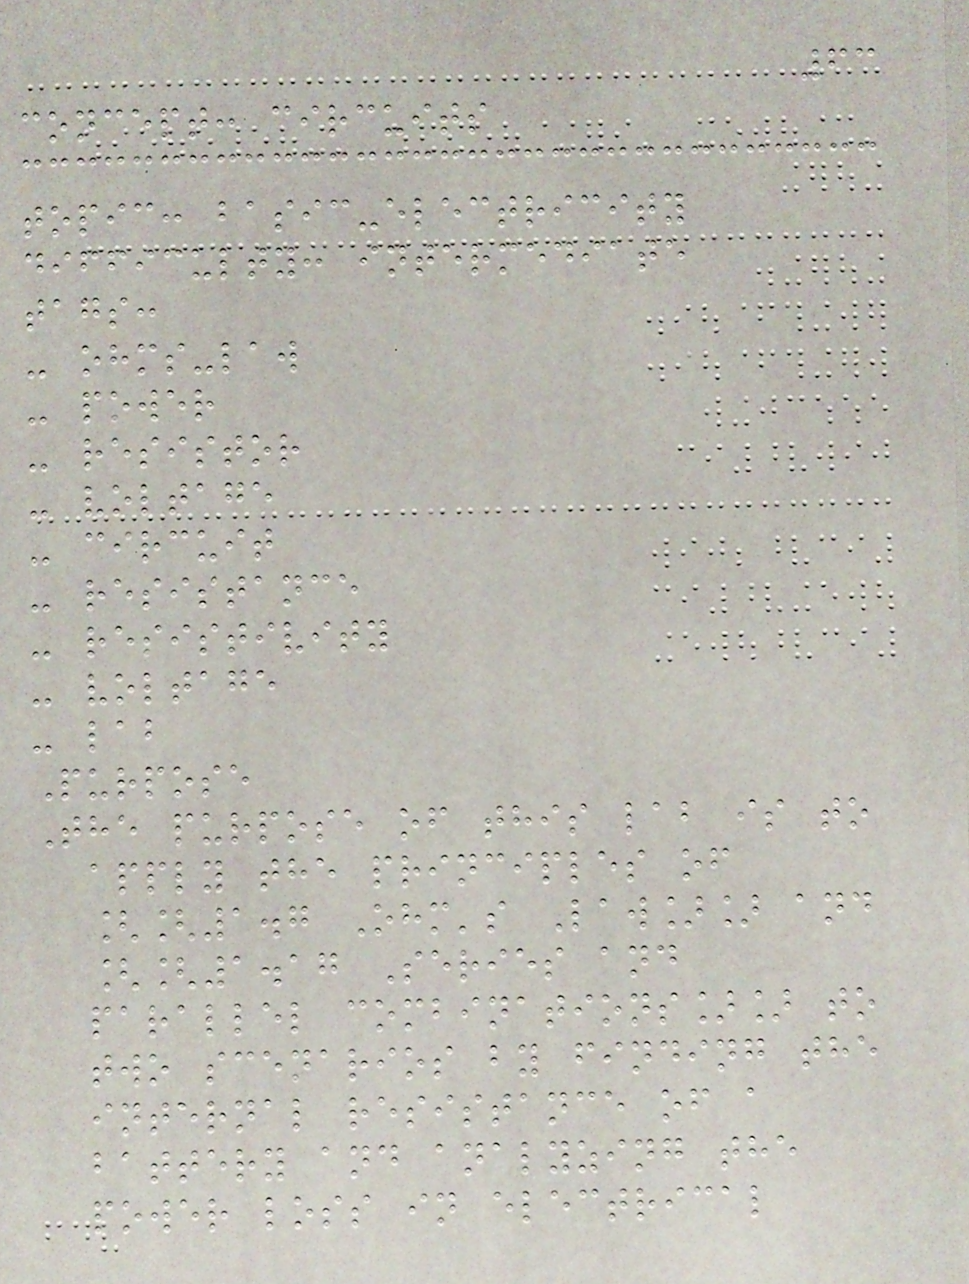63
concept: circuits
topic: basic-electricity
difficulty: intermediate
tags:
- ohms-law
- power
- resistor
- voltage
- circuit
- resistance
- resistivity
- voltage
- lab
Purpose
The purpose of this lab is to
apply the principles of
[[1.7 Ohm's Law]] and
[[1.17 Series and
parallel combinations]] to
two scenarios by finding the
internal resistance of a
battery and analyzing the
power loss in electrical
